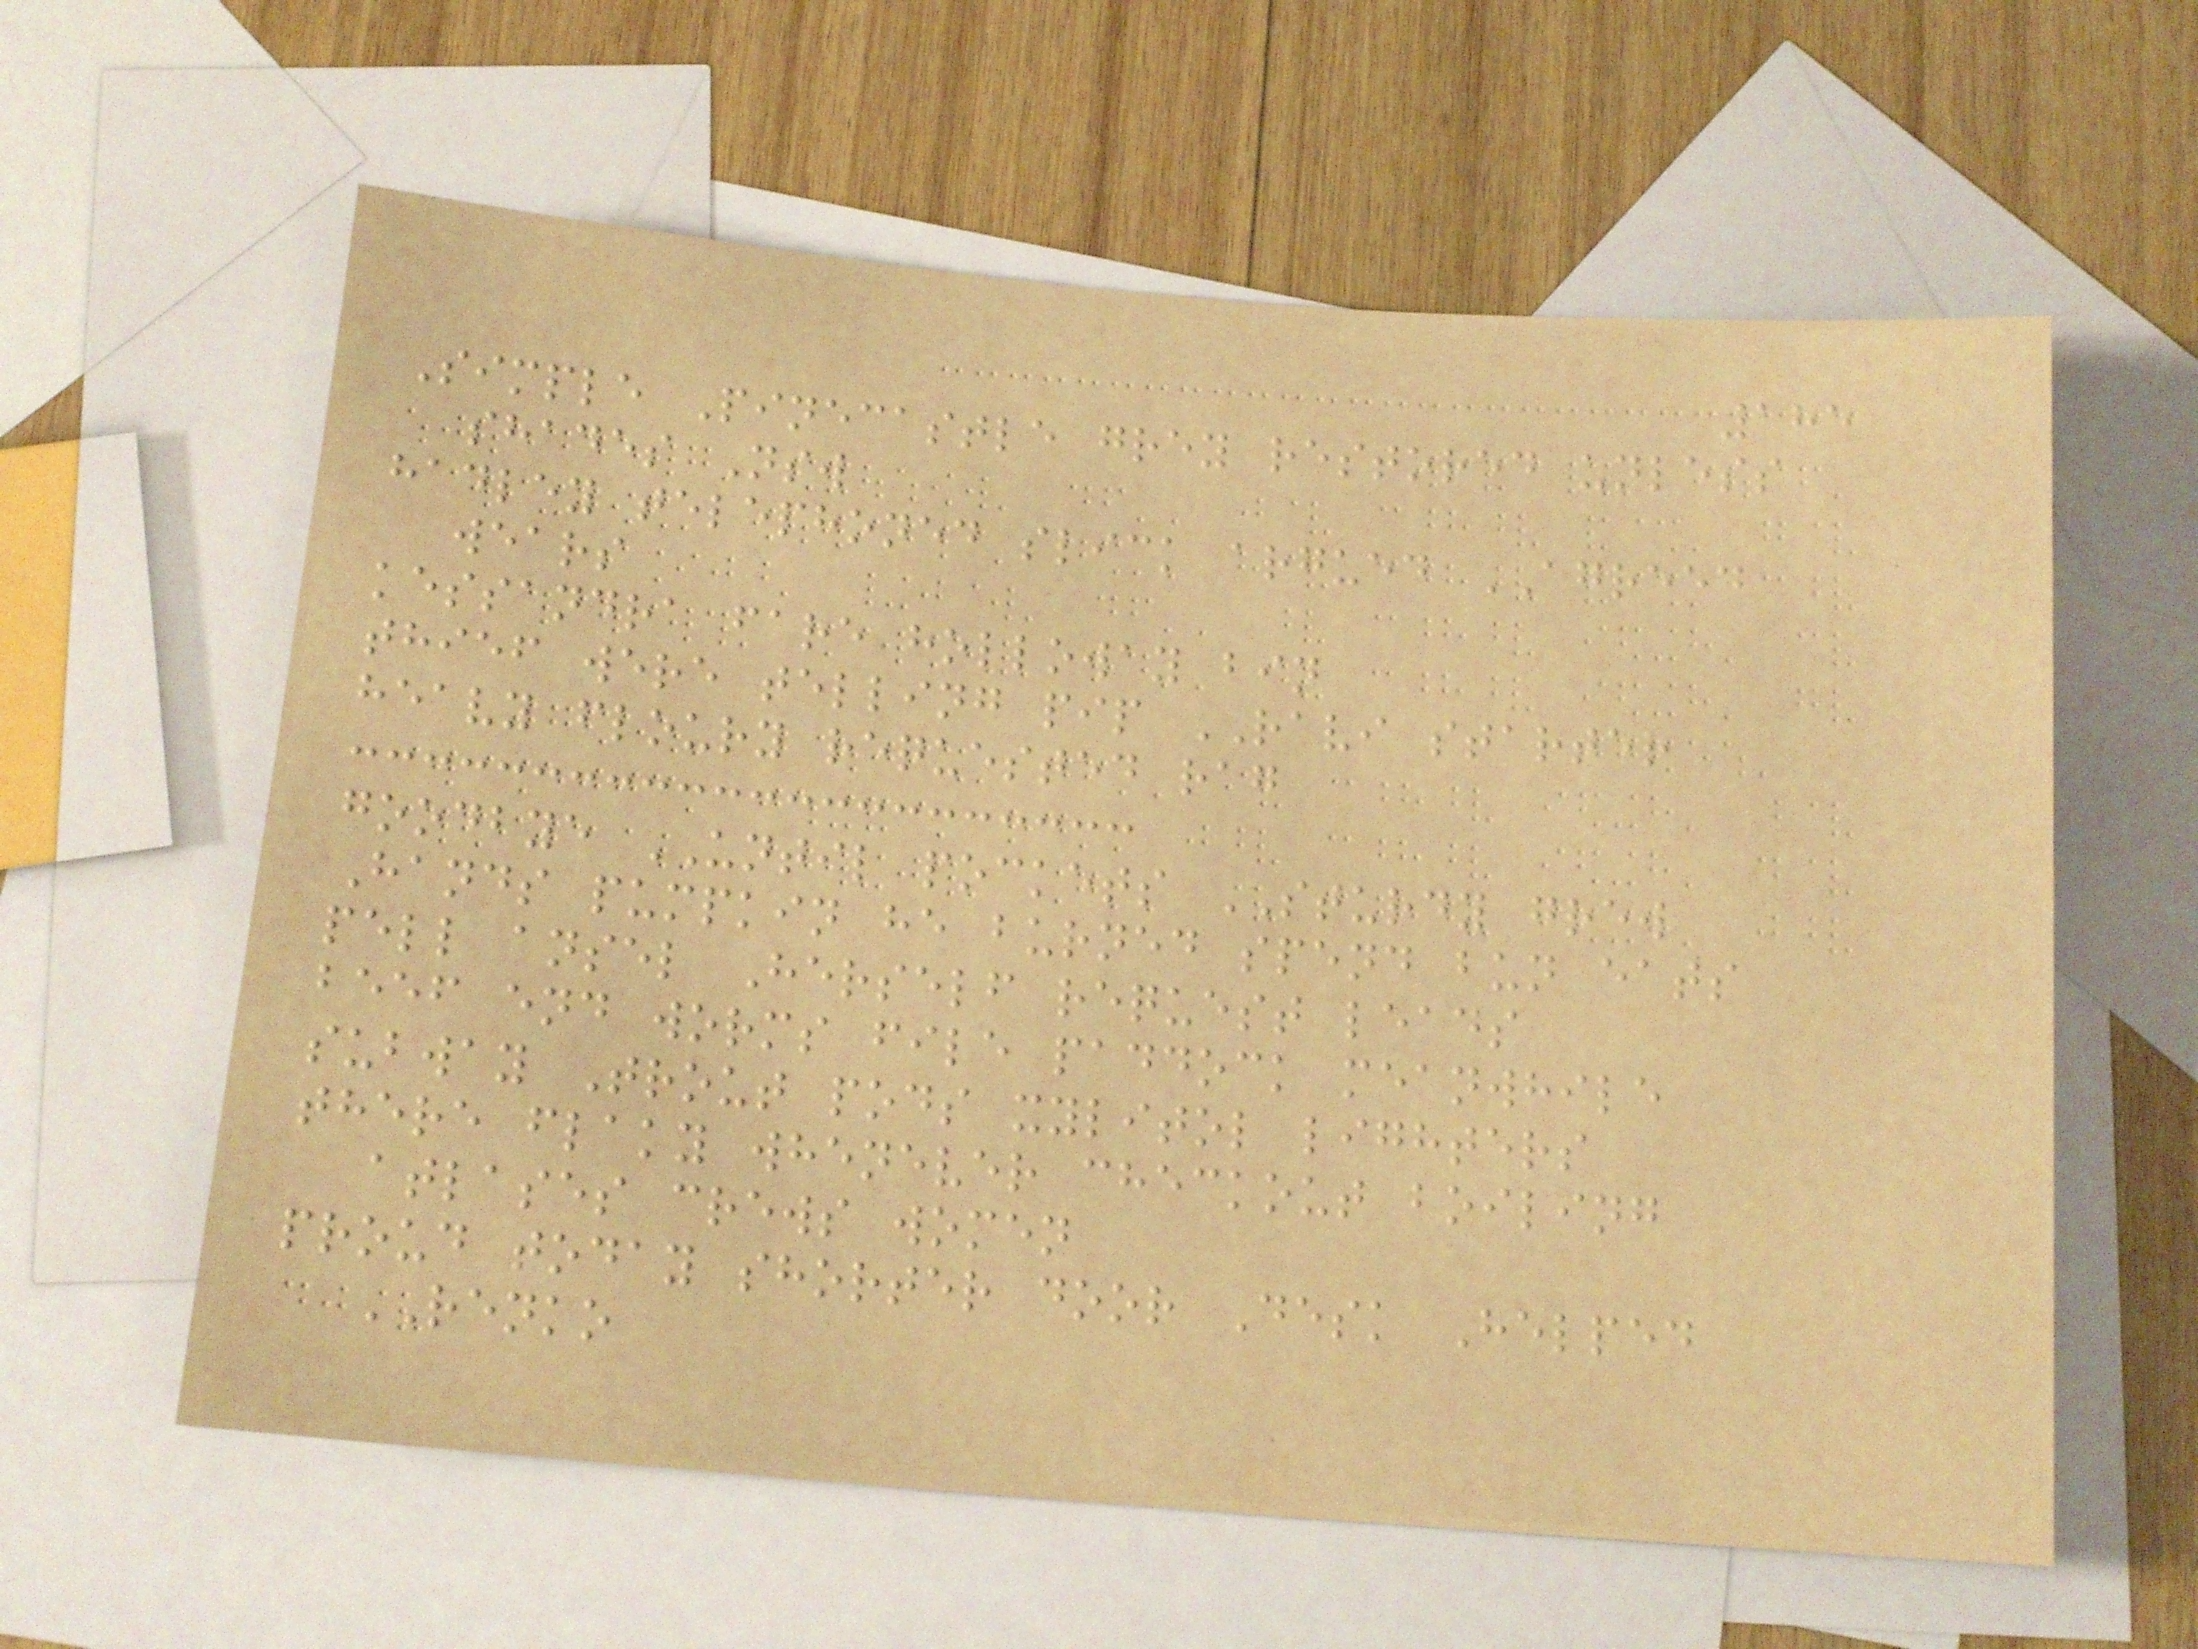185
Simple Pinecastle grey restored unless
shades Nsw
hadley telephoned slick argued AGREED
wears
kessandra fare holloway bin
thief were telling pip RAVI starter
heavy floury requested rag
goodbye UNTIL pockets STURDY grew
Hands pumpkin he burned spend bun eats
pell ansel Herself request leads
beef end worms file paddock meanwhile
subway Trout pods xylitol lighters
there flaky whenever checkout boiling
atlases crews women
proud today shorter door Desk Helped
RENKO
